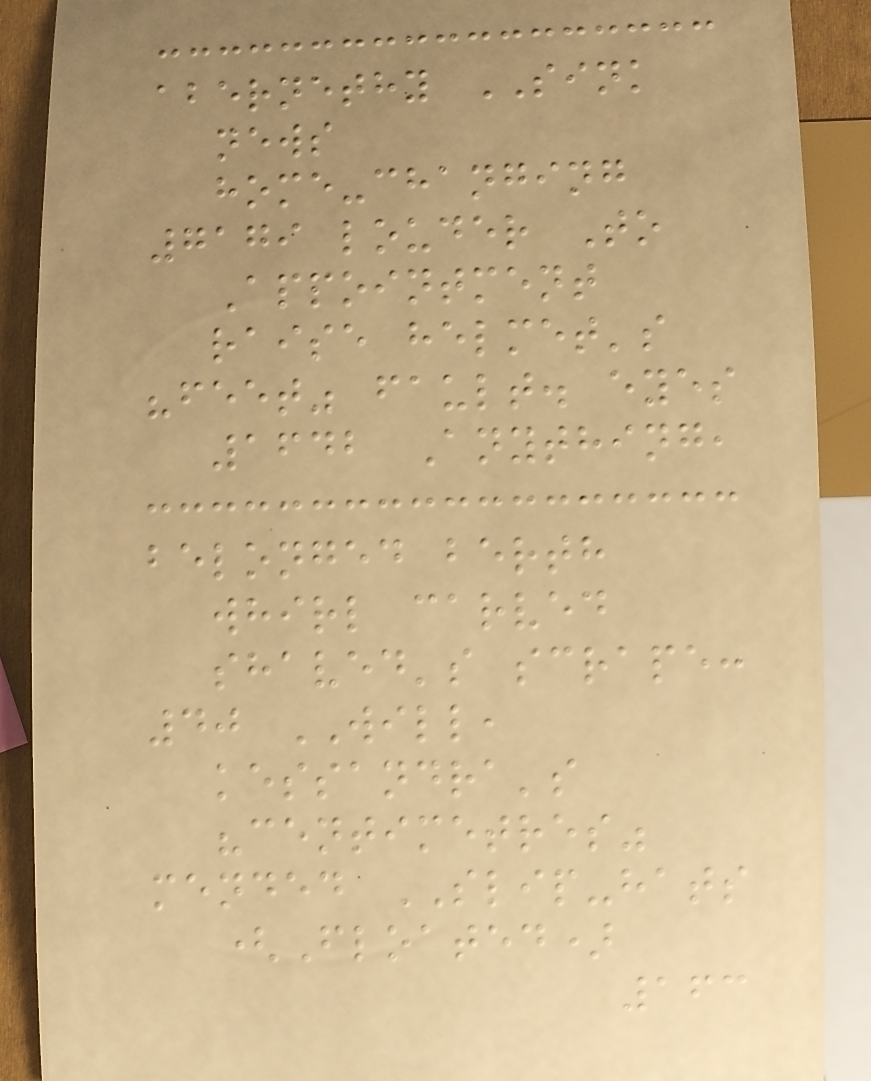abernethy SINK
news
home-changing
7179 louder To
Appointment
raise helmet's
"feet" fault. eyes
1642 Anything,
belonged berth
whirl carved
shaved's scrape:
40 WILL,
kessandra's
"centimetres"
mended SLIP-hats
(Floated)
163
